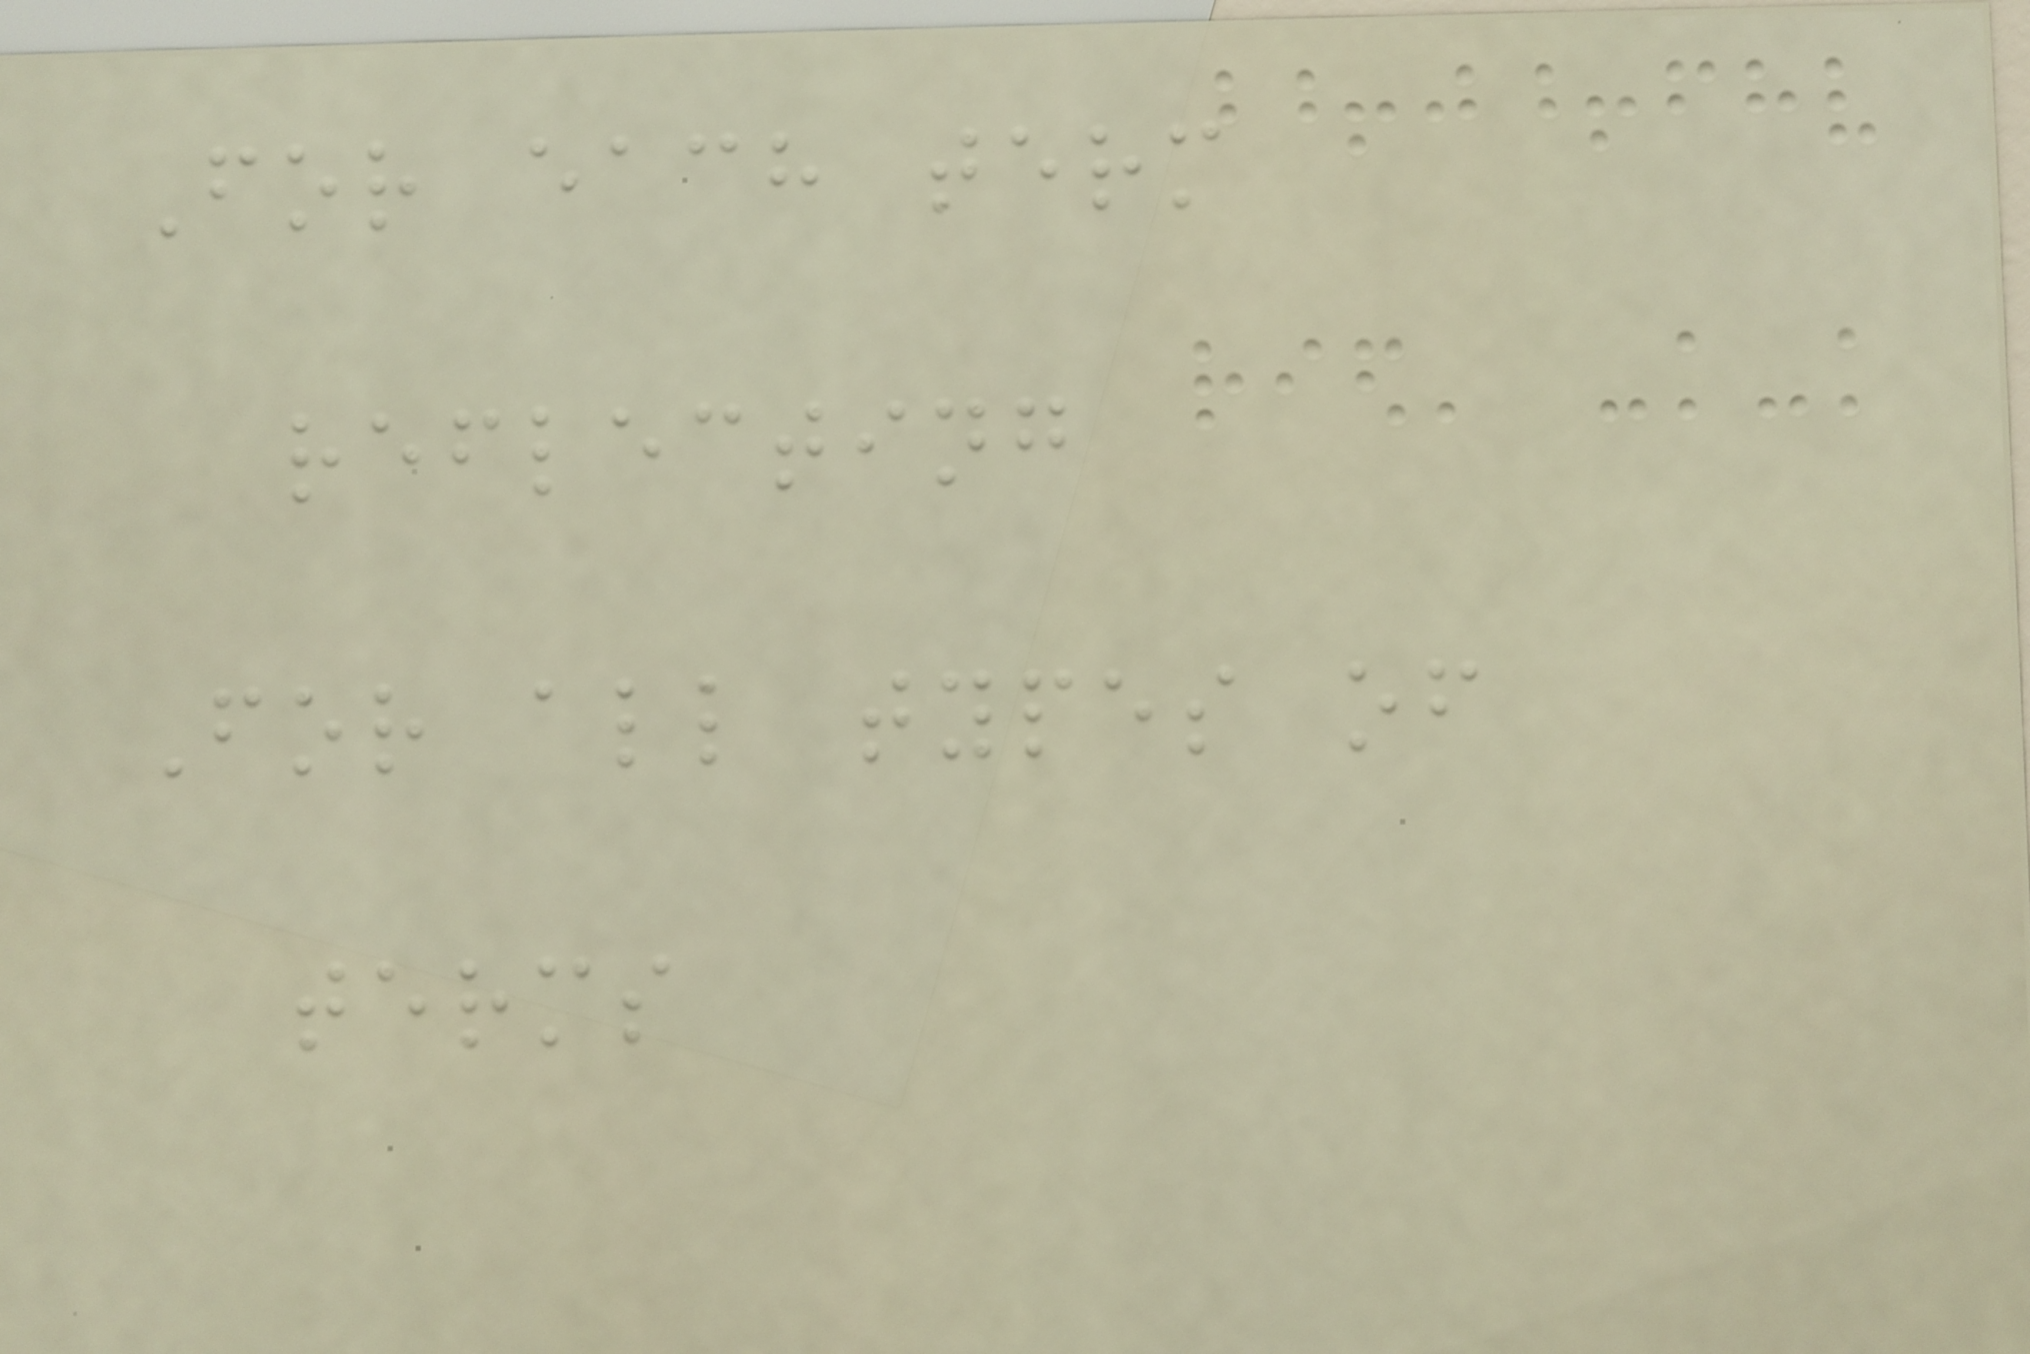For each term
reflecting
For all types of
terms
